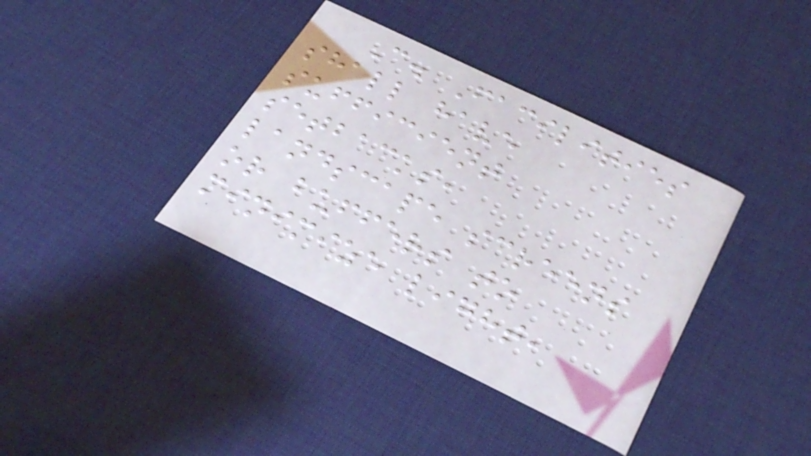C. Facilities
shall have
sufficient
setbacks,
landscape screens
or buffers to
minimize light,
